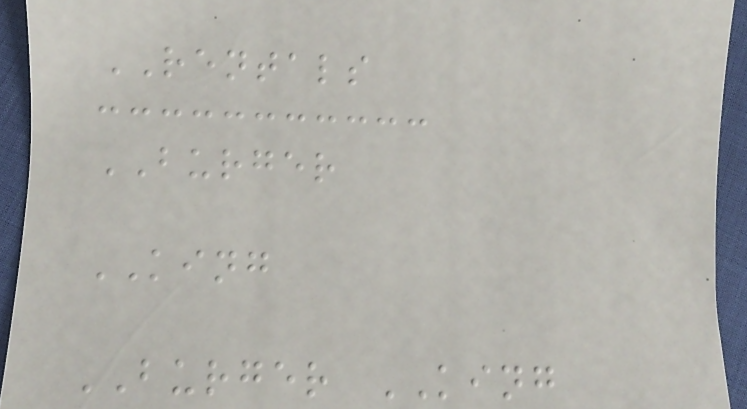RENTALS
BURGER
KING
BURGER KING
